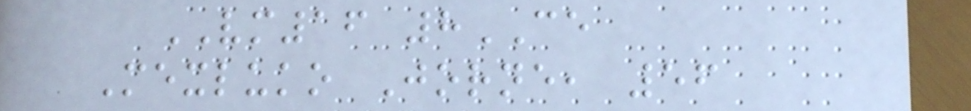VM16 8CE
Mexluko Jorne, 56
